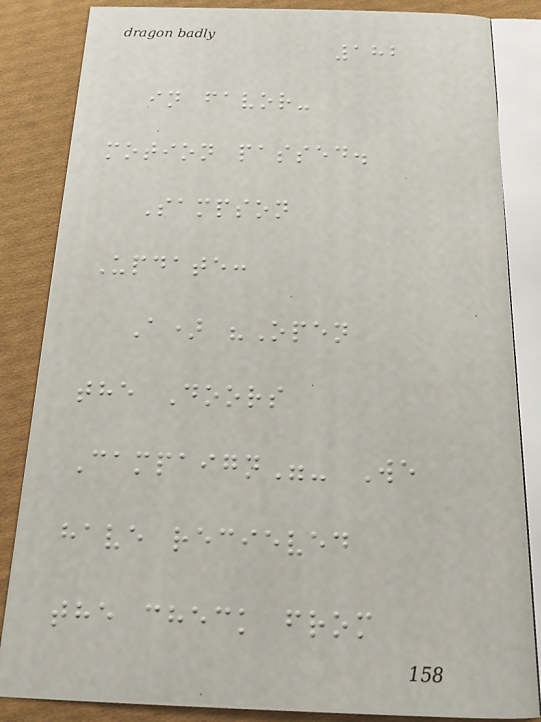182
in favor-
motion passed.
Sampson
Update:
A) "Open
the Doors
Campaign"- We
have recieved
the check from
